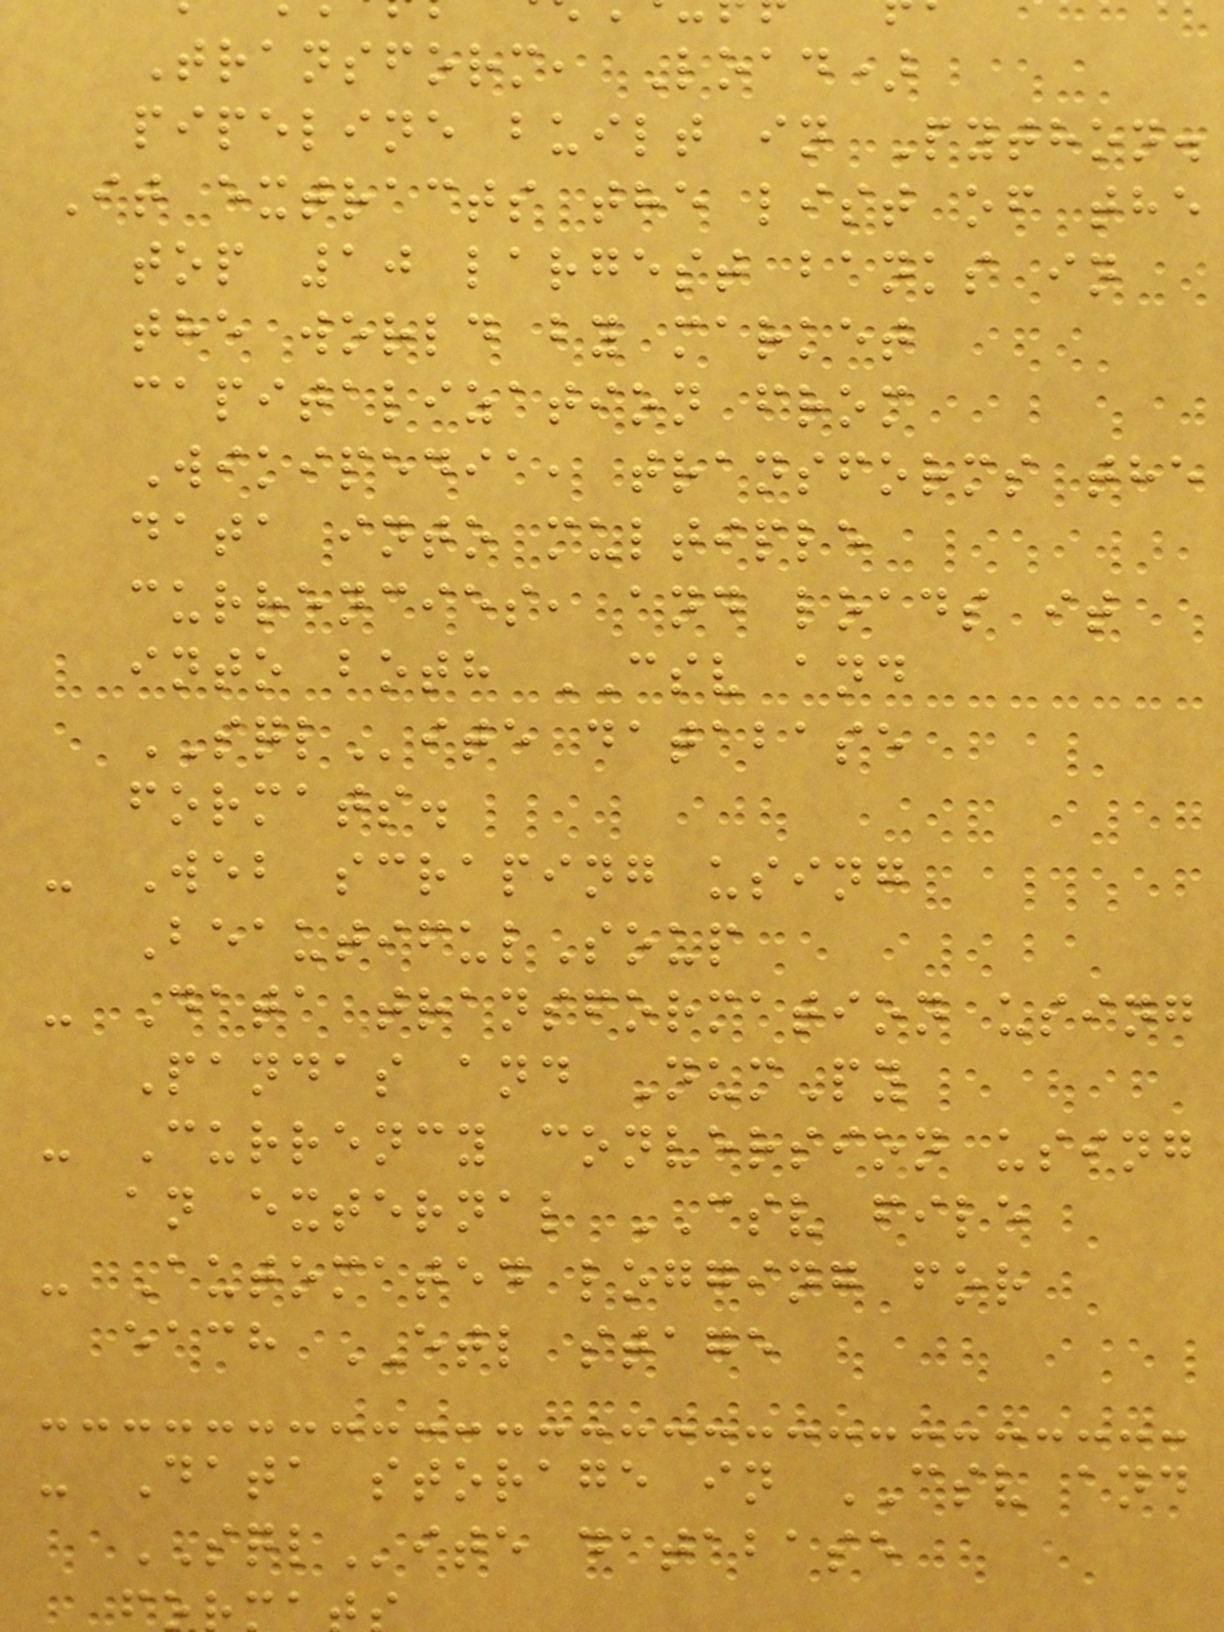Transform, Load)
pipeline built in Python.
It extracts the list of the
top 10 largest banks in
the world by market
capitalization from
Wikipedia, transforms the
data into multiple
currencies, and loads it
into both CSV and
SQLite database
formats.
- Web scraping using
BeautifulSoup
- Data transformation using
Pandas and NumPy
- Currency conversion using
an external CSV file
- Automated logging for
each ETL stage
- Data storage in CSV and
SQLite database
